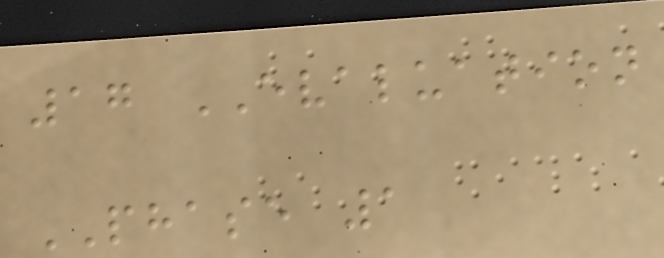17 EVALUATION
PHASE 1
